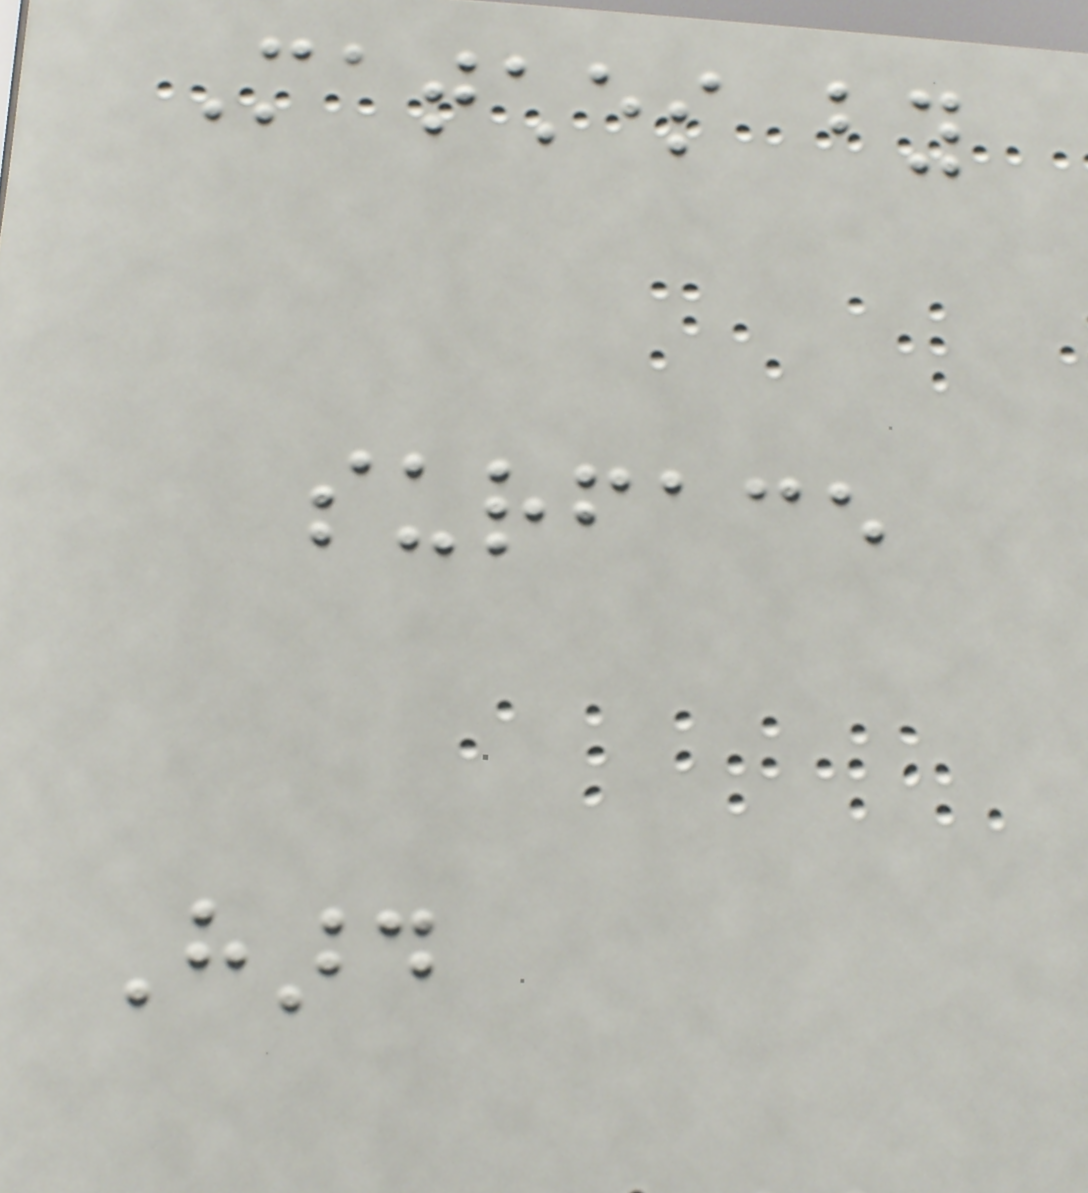Matches by
surface
Hard
